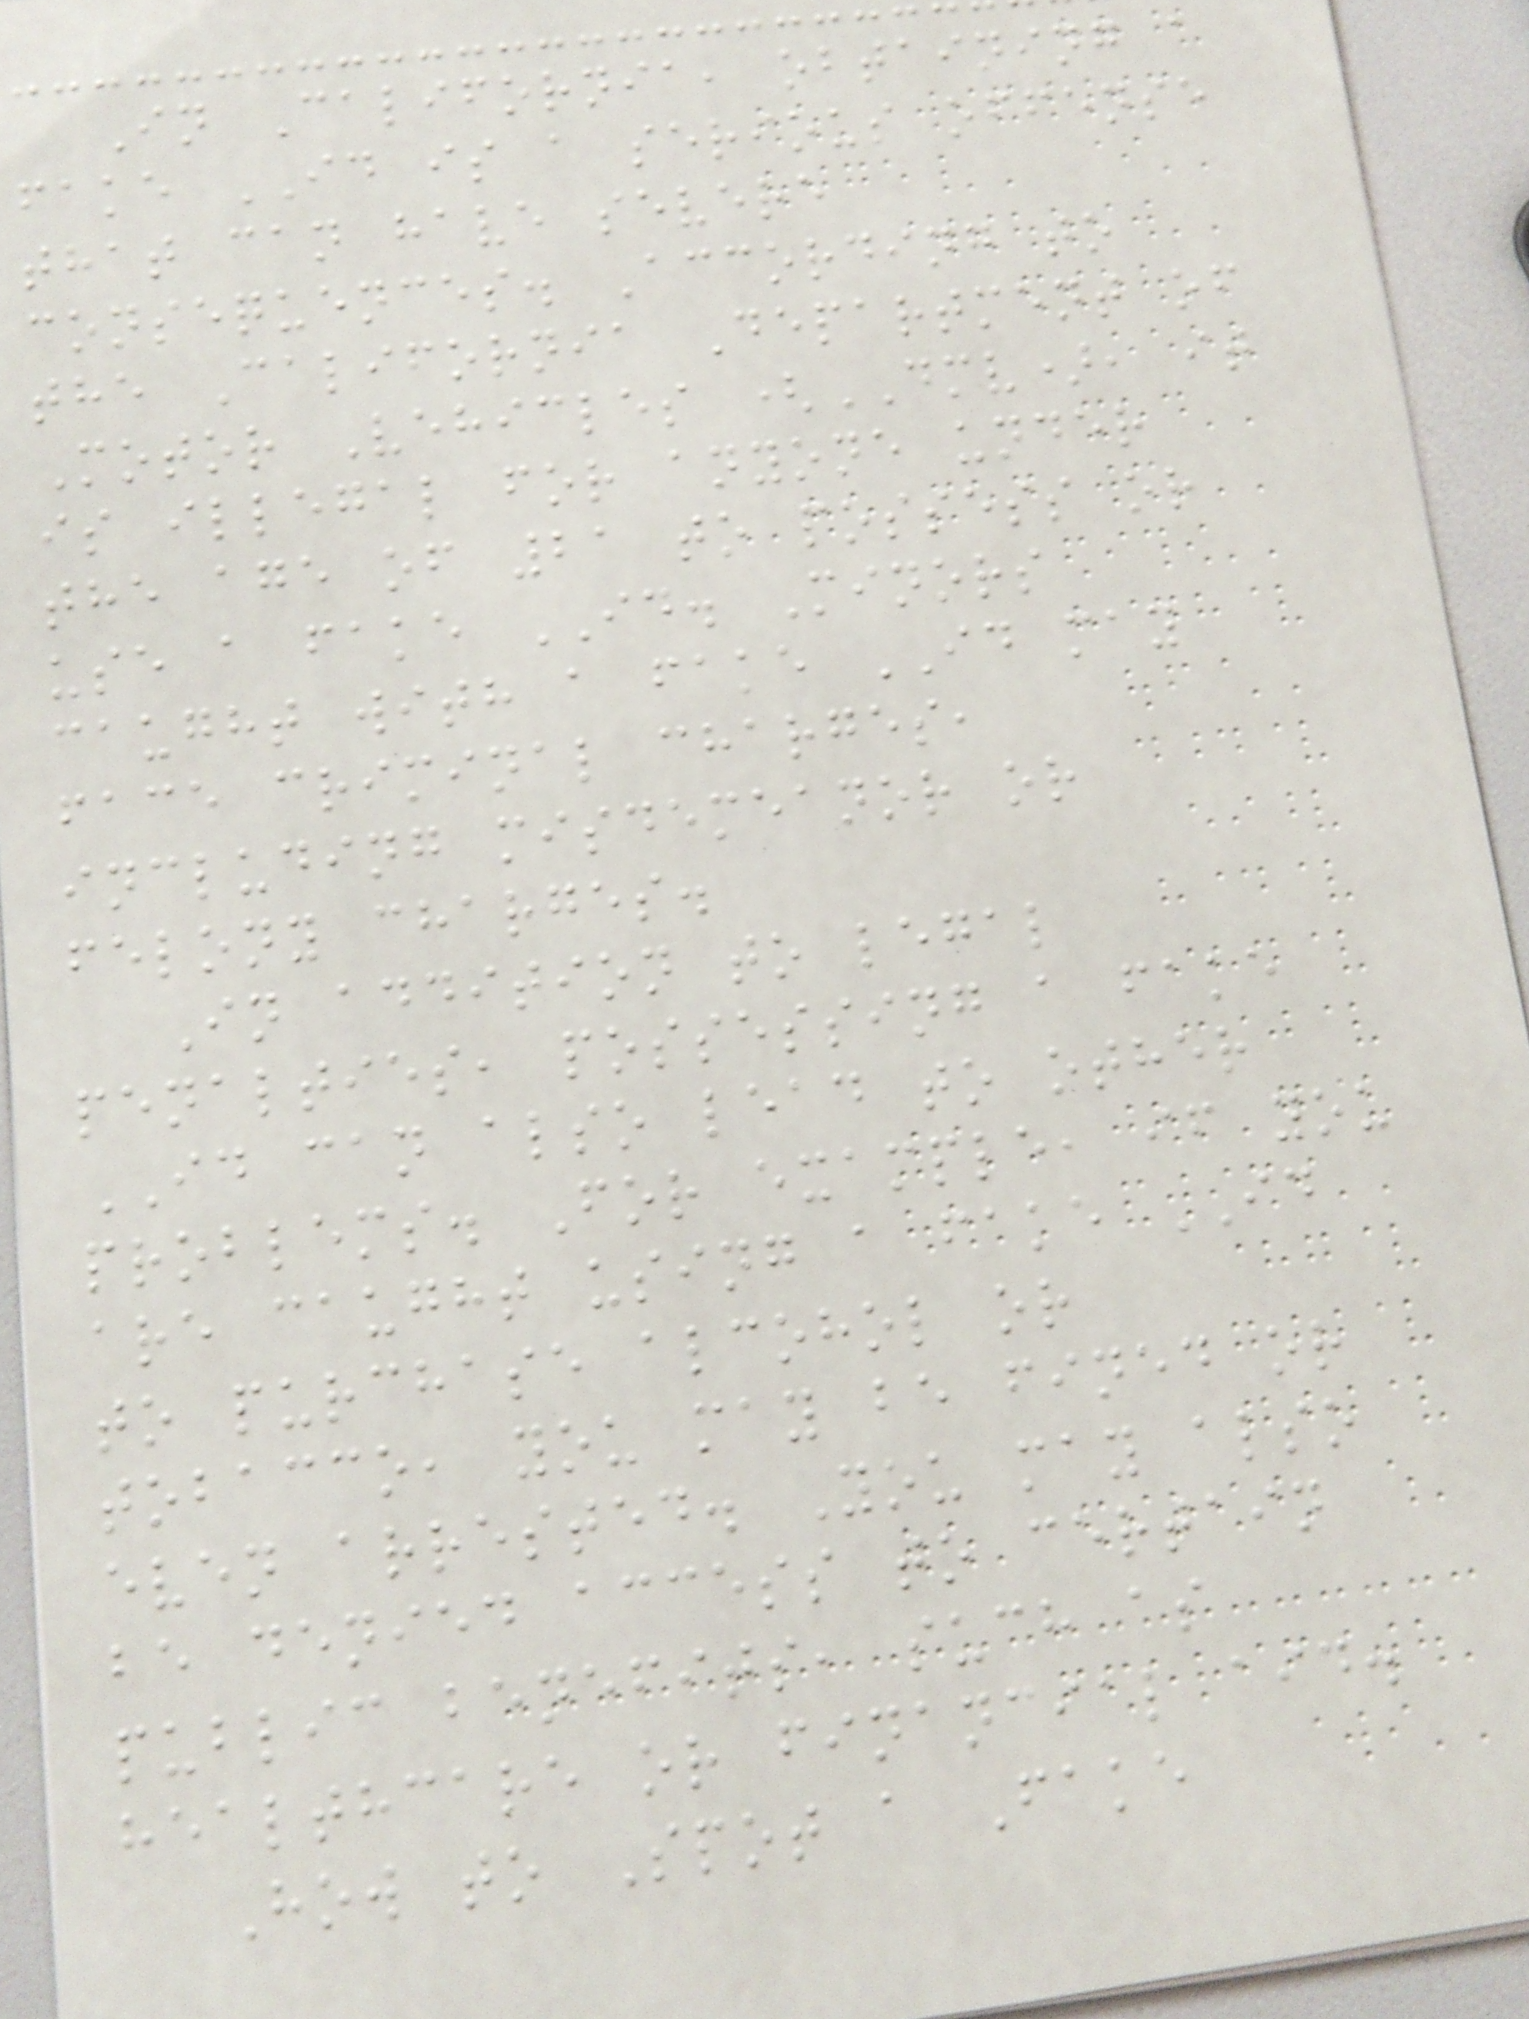In California, obtaining a
fake ID is a serious offense
that can have severe
consequences. According to
the California Department of
Motor Vehicles (DMV), it
is illegal for anyone under
the age of 21 to possess or
use a fake ID. Minors
caught with a fake ID may
face criminal charges,
including misdemeanor or
felony charges.
In addition to legal
penalties, possessing a fake
ID can also lead to other
problems. For example, if you
are caught using a fake ID
to purchase alcohol or
tobacco, you may be fined or
even arrested. You may also
be denied access to certain
public benefits, such as
healthcare or financial aid.
How to Spot a Fake
